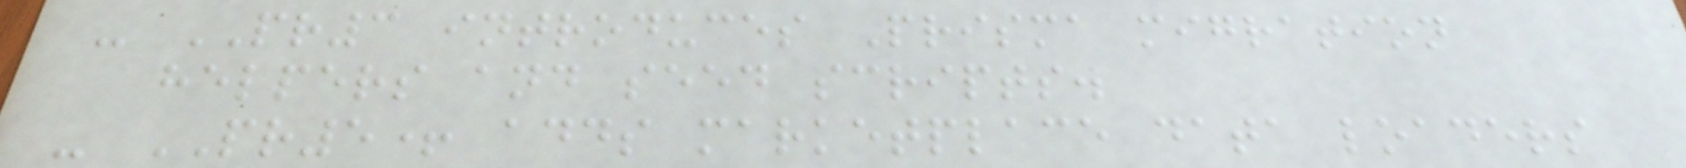- PR3 introduces Prisma migration
helpers and seed scripts.
- PR5+ adds marketplace data loaders
